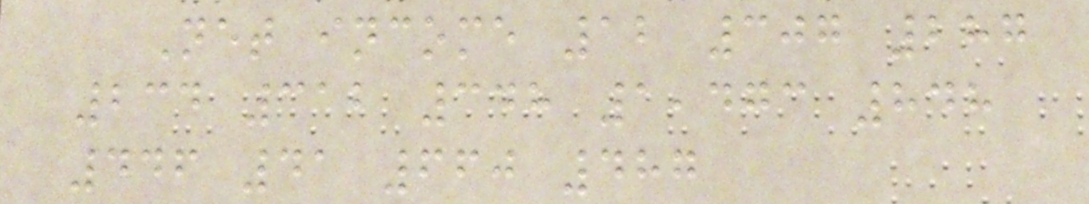Net income 12 307 287
234 312 348 1,473 848
446 41 660 487
